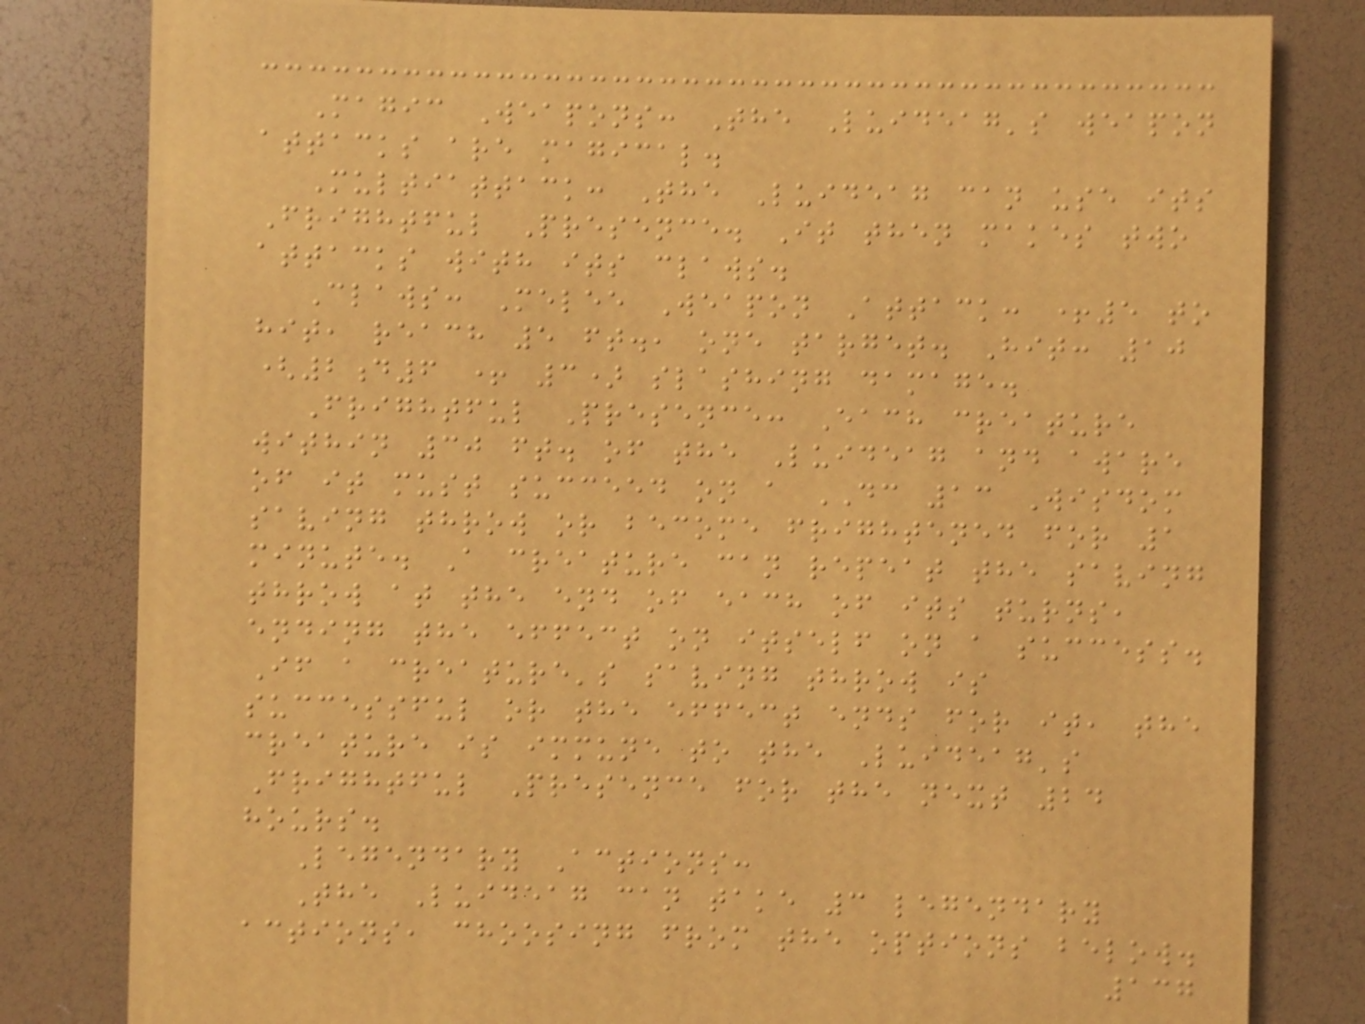Magic Weapons: The Luideag's weapon
attacks are magical.
Multiattack: The Luideag can use its
Frightful Presence. It then makes two
attacks with its claws.
Claws: Melee Weapon Attack: +5 to
hit, reach 5 ft., one target. Hit: 10
(2d6 + 3) slashing damage.
Frightful Presence: Each creature
within 30 ft. of the Luideag and aware
of it must succeed on a DC 13 Wisdom
saving throw or become frightened for 1
minute. A creature can repeat the saving
throw at the end of each of its turns,
ending the effect on itself on a success.
If a creature's saving throw is
successful or the effect ends for it, the
creature is immune to the Luideag's
Frightful Presence for the next 24
hours.
Legendary Actions:
The Luideag can take 3 legendary
actions, choosing from the options below.
137
